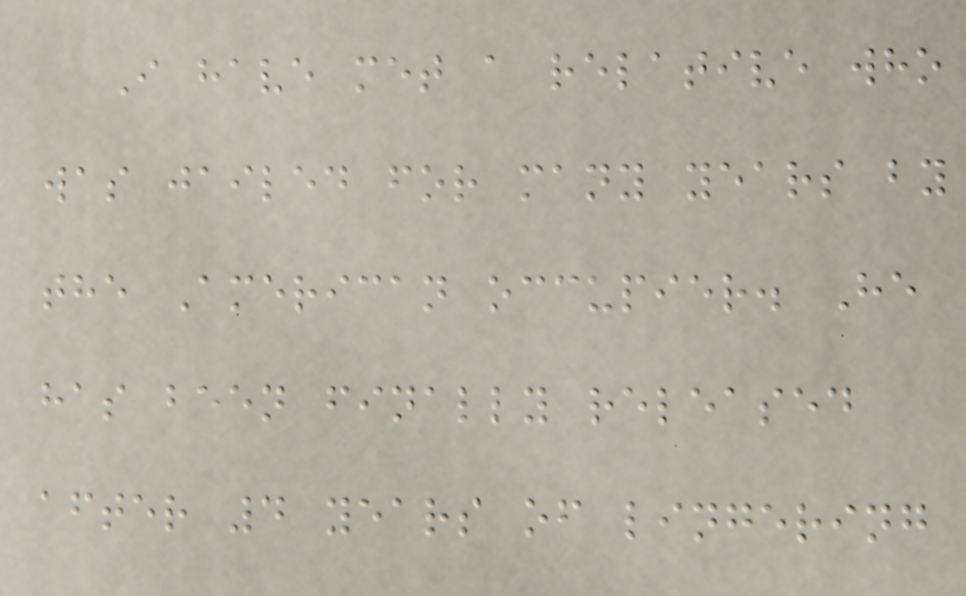I have met a relative who
was jailed for many years by
the American occupier. He
has been finally released
after 4 years of lingering
